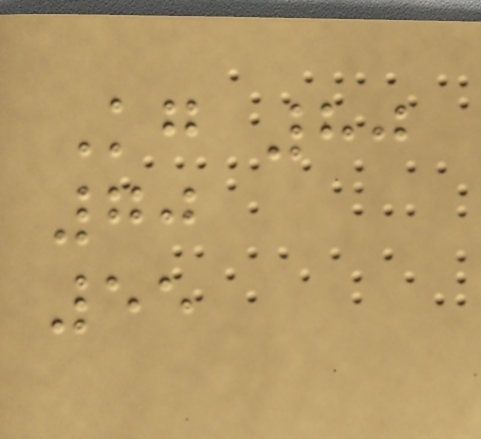Kg 80
70
55
